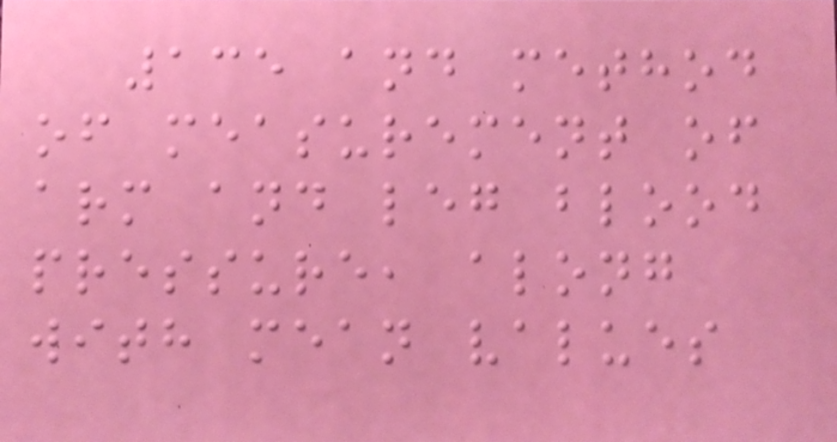135 and method
of measurement of
arm and leg blood
pressure, along
with mean values
